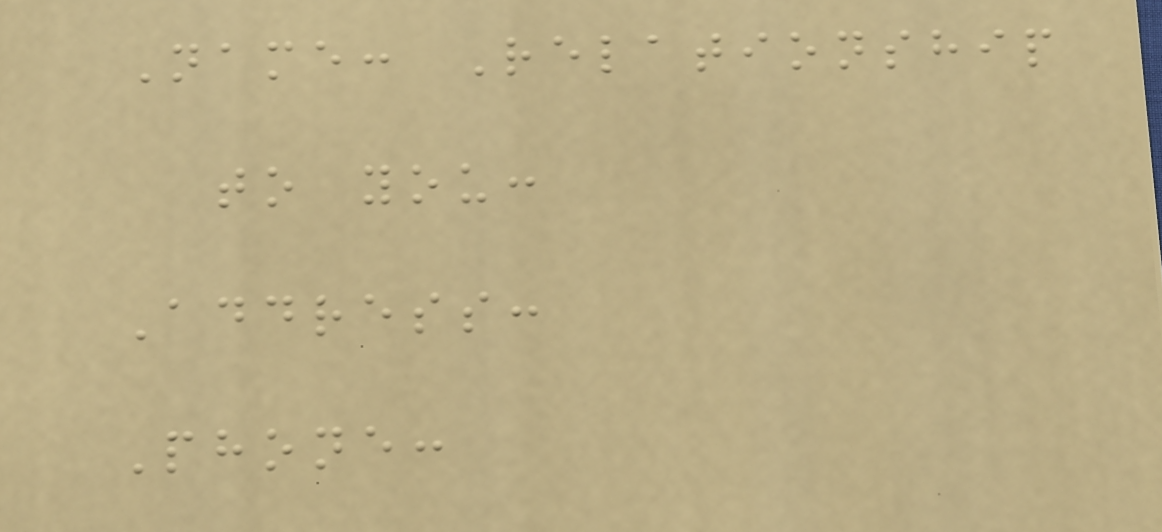Name: Relationship
to you:
Address:
Phone:
